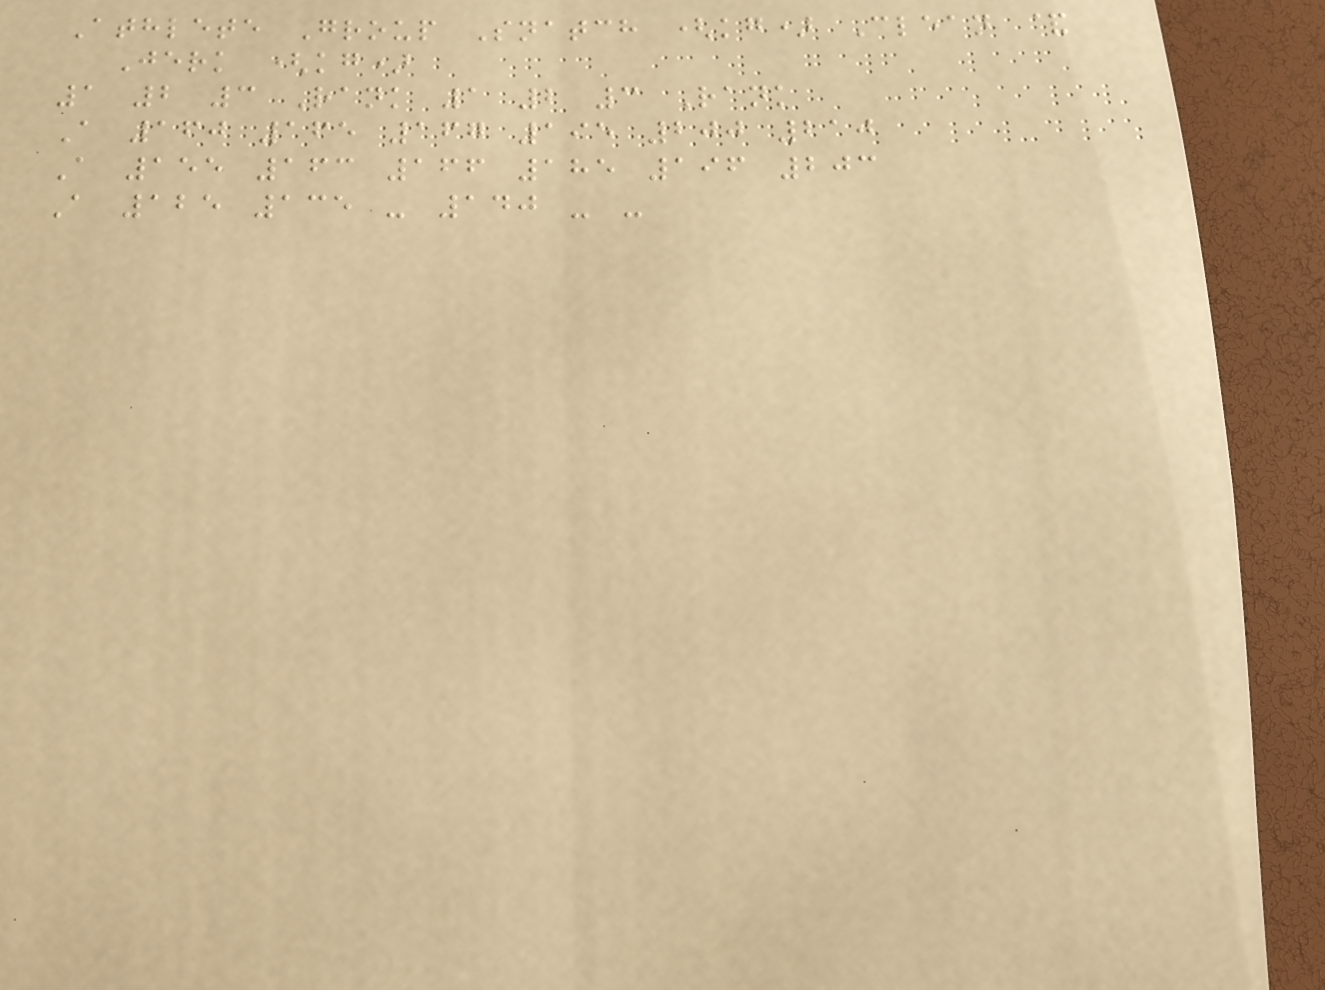Athlete Group Snatch (kg) Clean &
Jerk (kg)
1 2 3 Rank 1 2 3 Rank
A 160 165 167 195 200 210
A 155 163 166 185 196 203
A 125 135 - 140 - -
